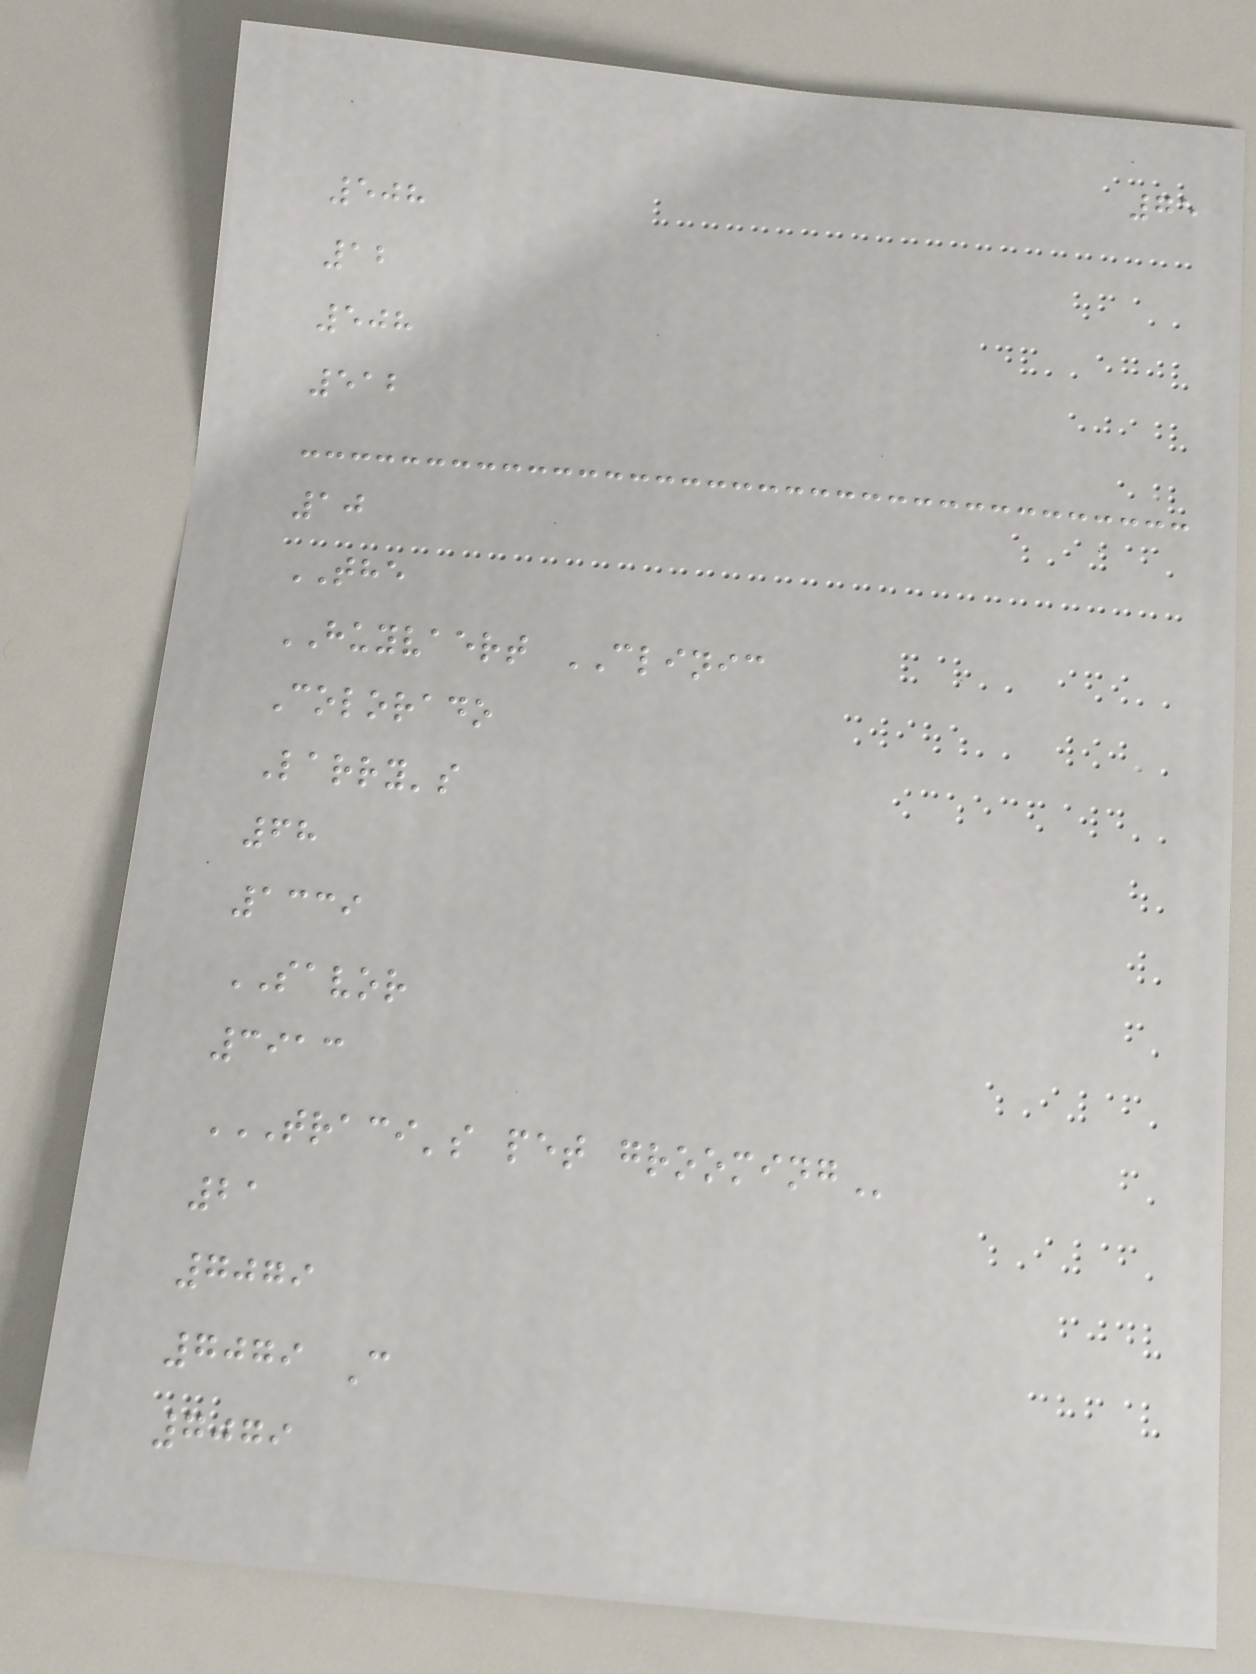75
508
12
508
512
10
THE
HUYVAERT CLINIC
Colorado
Larry's
68
1339
SAVOR
3913
TRACI'S PET GROOMING
21
7079
7079 C
7079
